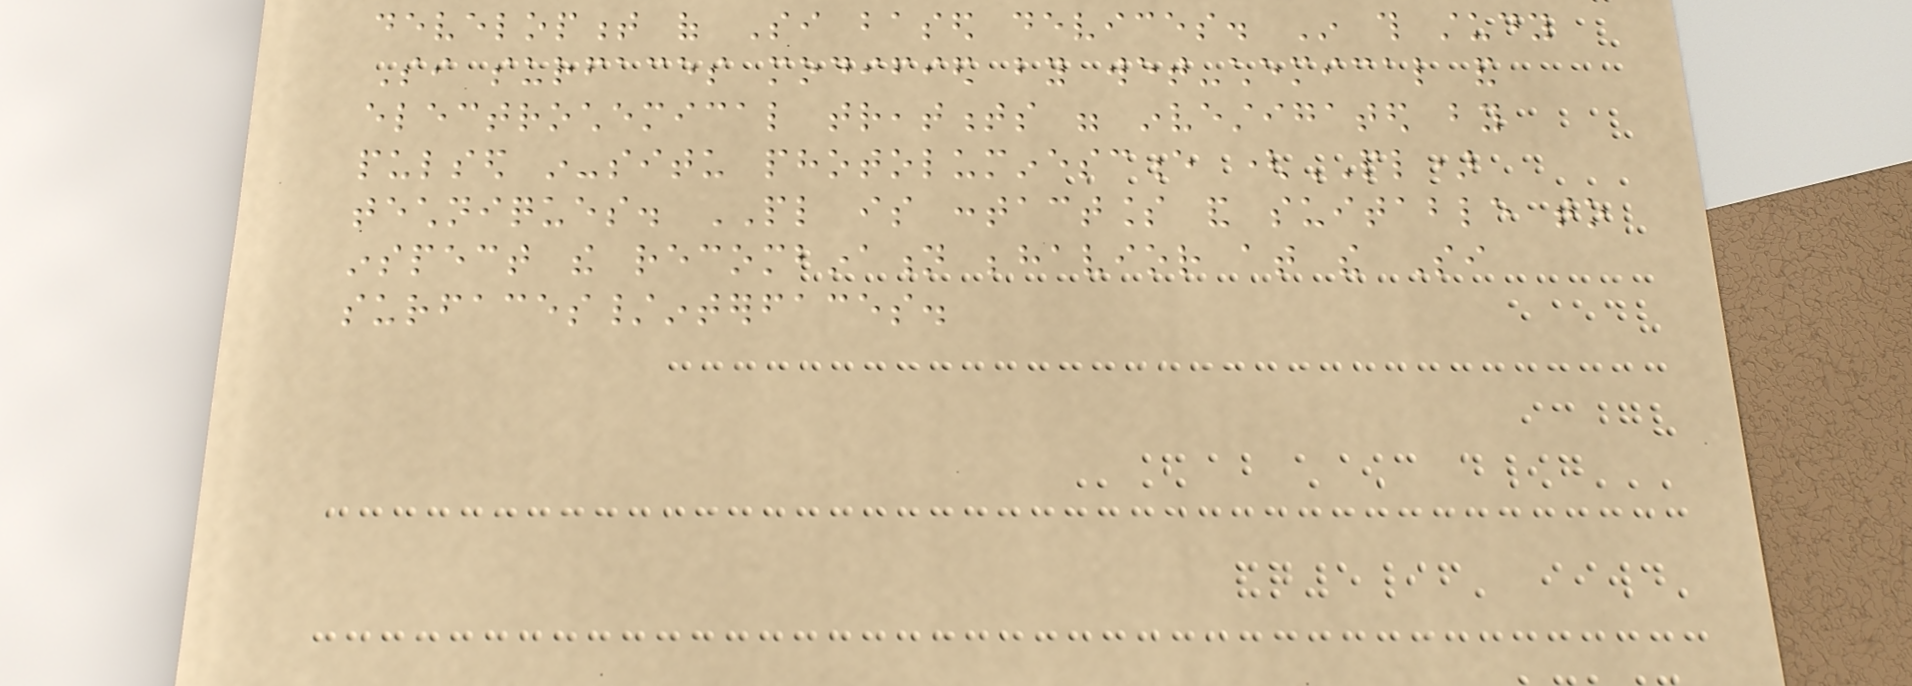development of Si based devices. In this study
Si surfaces modified by wet-chemical and
electrochemical treatments were investigated by
pulsed in-situ photoluminescence (PL)
techniques. PL is contactless and suitable to
inspect the recombination behavior at the Si
surfaces/interfaces.
